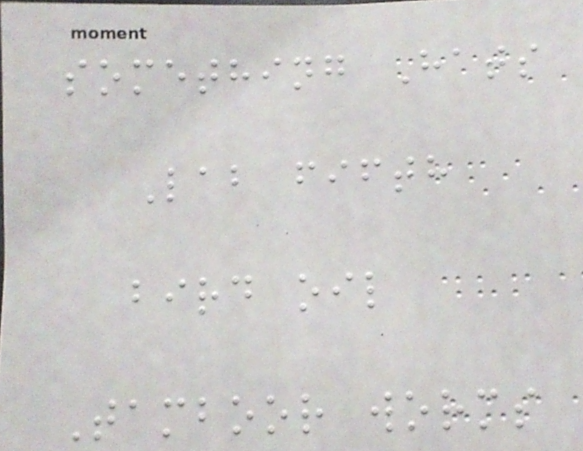something Hats
Lab fifth
bird oil
Tamboor worms
